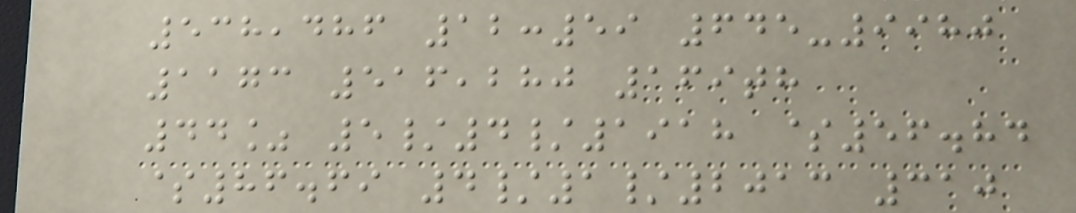538,486 12:59 645-9980
1173 516,280 169th
44% 5/4/1918 $56.84
$86.69 4/1/2013 310
